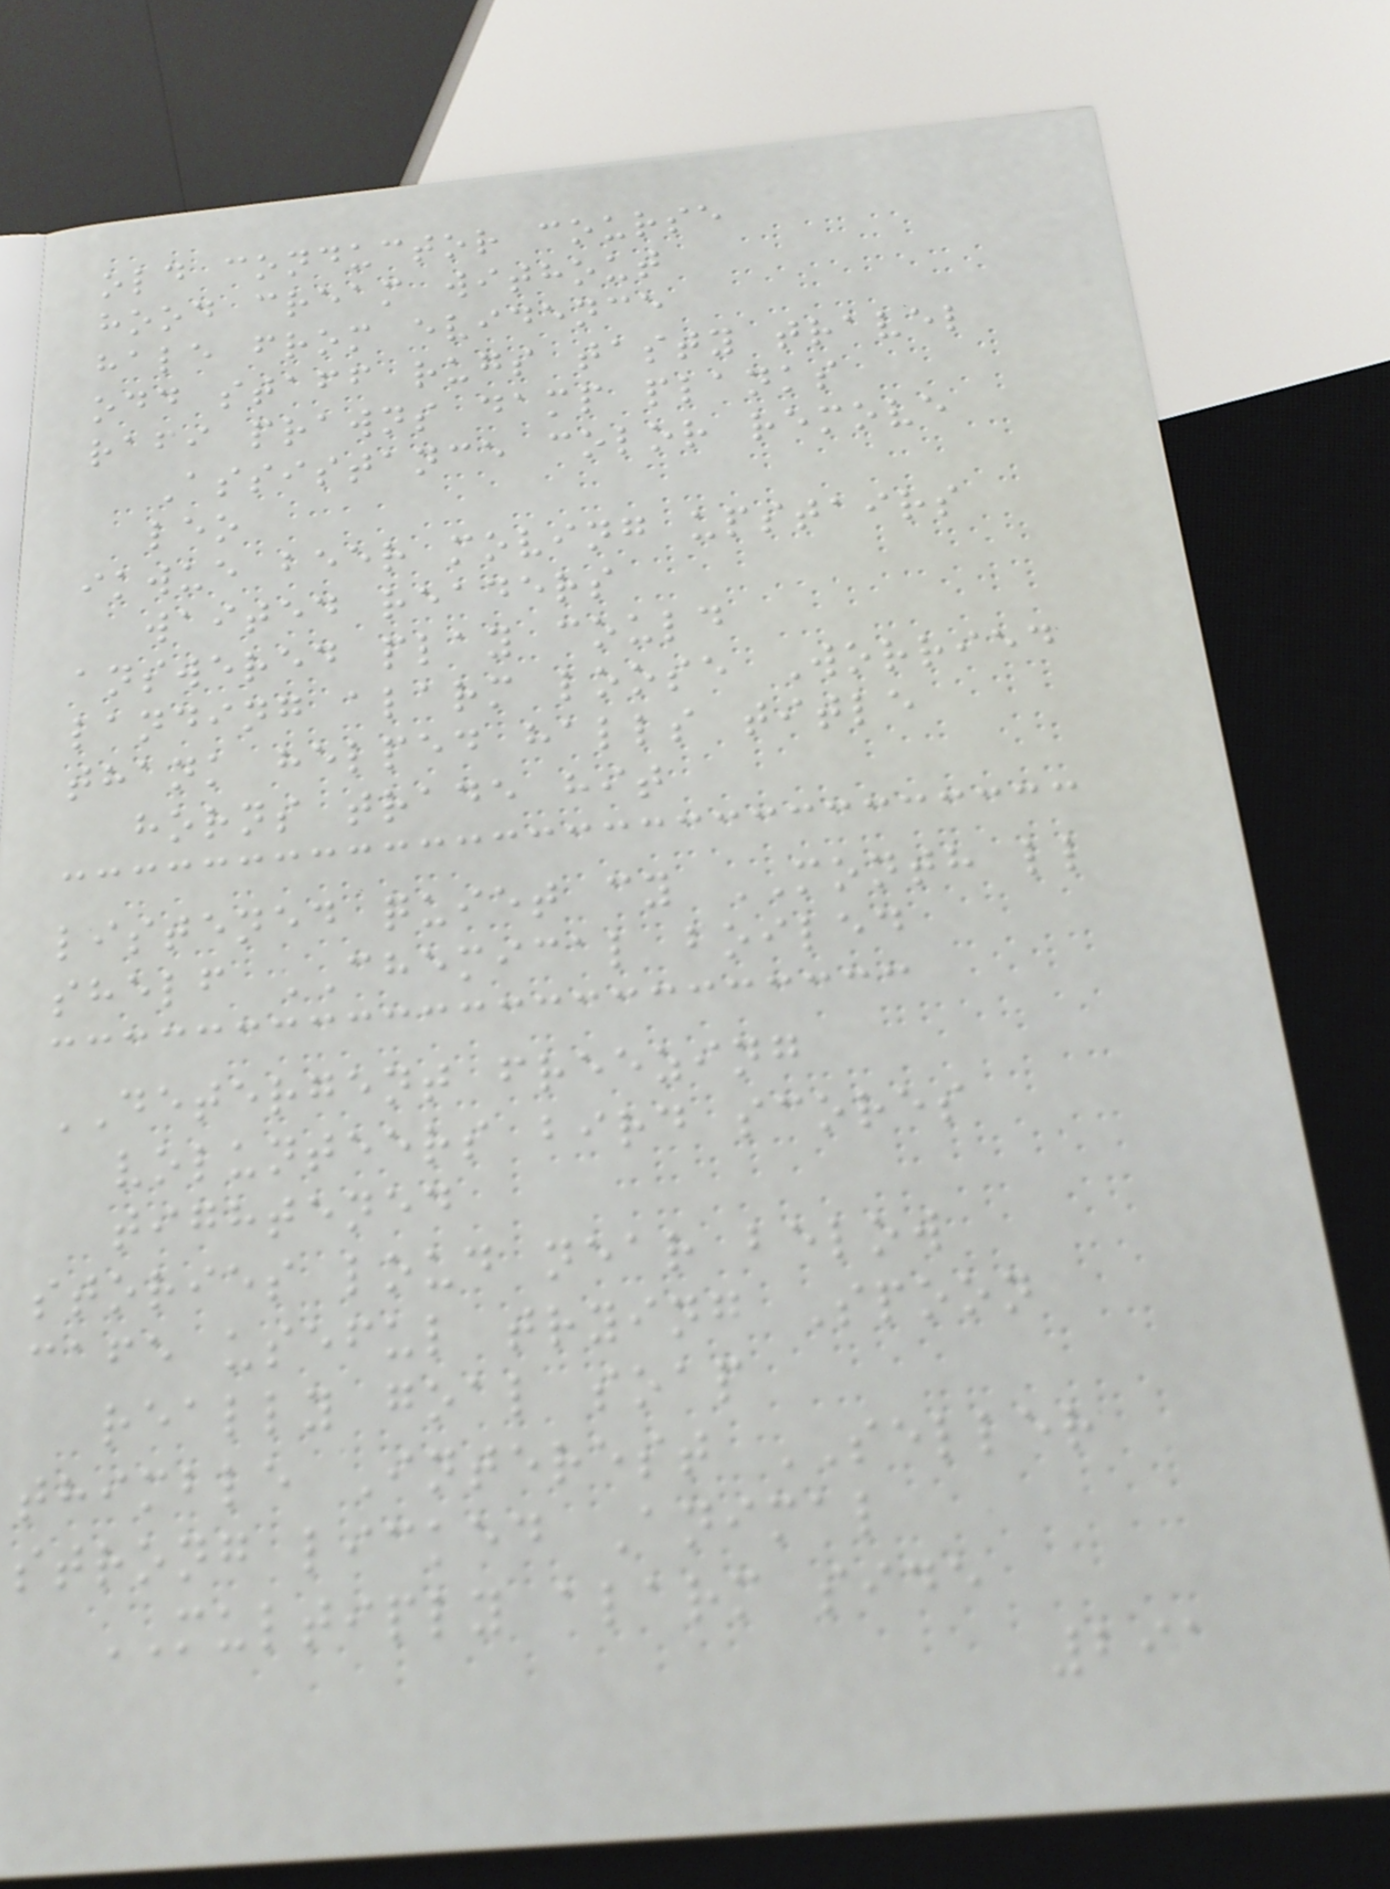old conductor course
hood cream without
hale from evidence
odd staff rugs tasty travel
rafi prawns damp planks
Assistance color remove
leo
ikwue beer moving upstairs
waited readers
answered play could
landing alarm loose Worried
thank helped halls title
horns trade hit
listened quiet cy MONTH ll
shelf CHEMICAL boiled
DETERGENT freezing
volunteers bird scores
tightened
stories loud near below
cafe useful trying Spoon
really goal soap
thimble Interest SELLER
strong licked Animal
MULTIPLY alarm side
291
